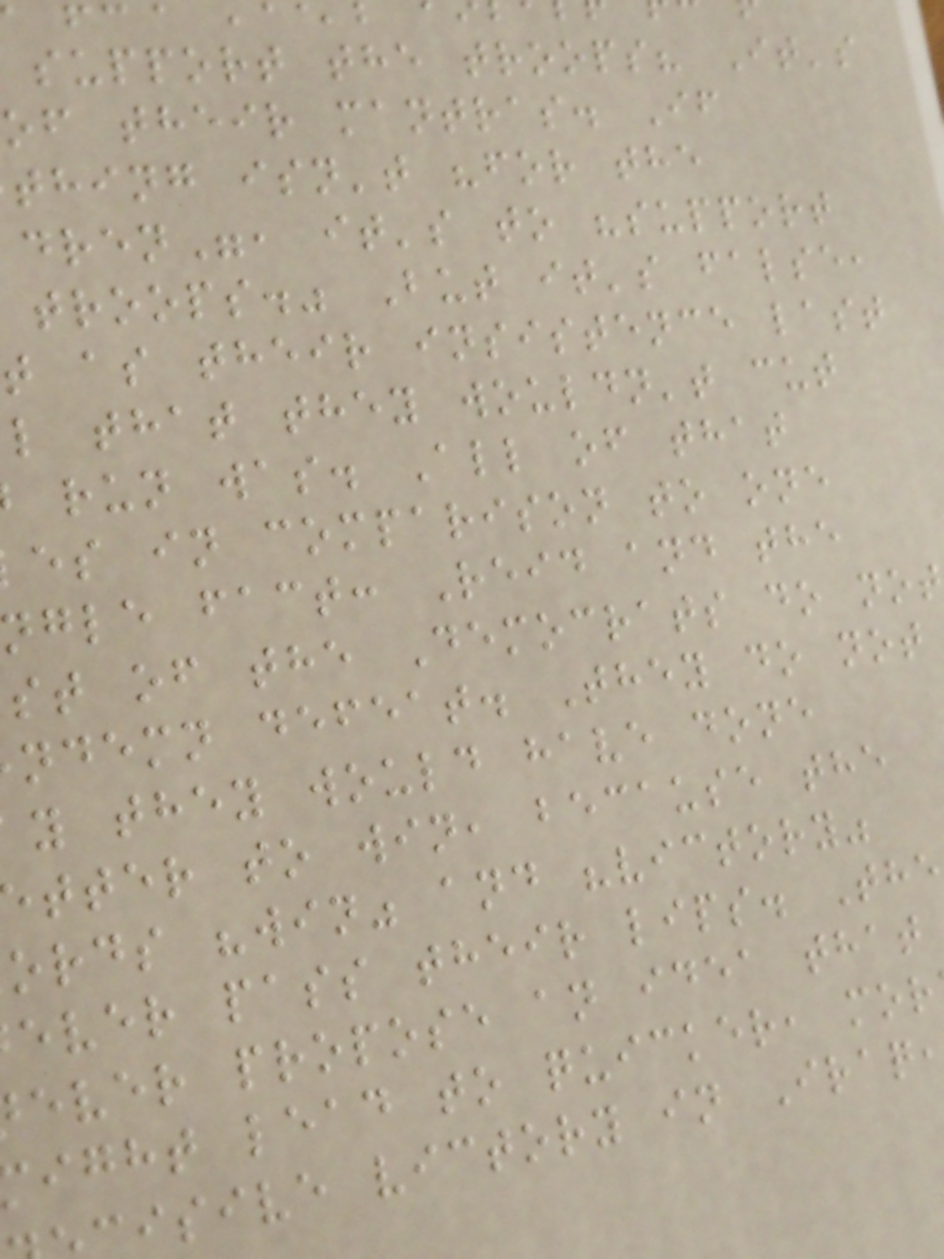support the troops? It's
of their mantras. If
thing isn't "for the
dren", it's to "support
troops." But it's false,
t as their insistence last
l that they wouldn't cut
run was. All of that
es in comparison to one
ngle fact: Reid and the
st of the Democrats do not
ndemn defeat. They do not
y they would have done
tter to win, because the
ords "win" and "victory"
ever pass their lips. The
ever propose an idea that
ight lead to quicker, mor
isive victory in Iraq
